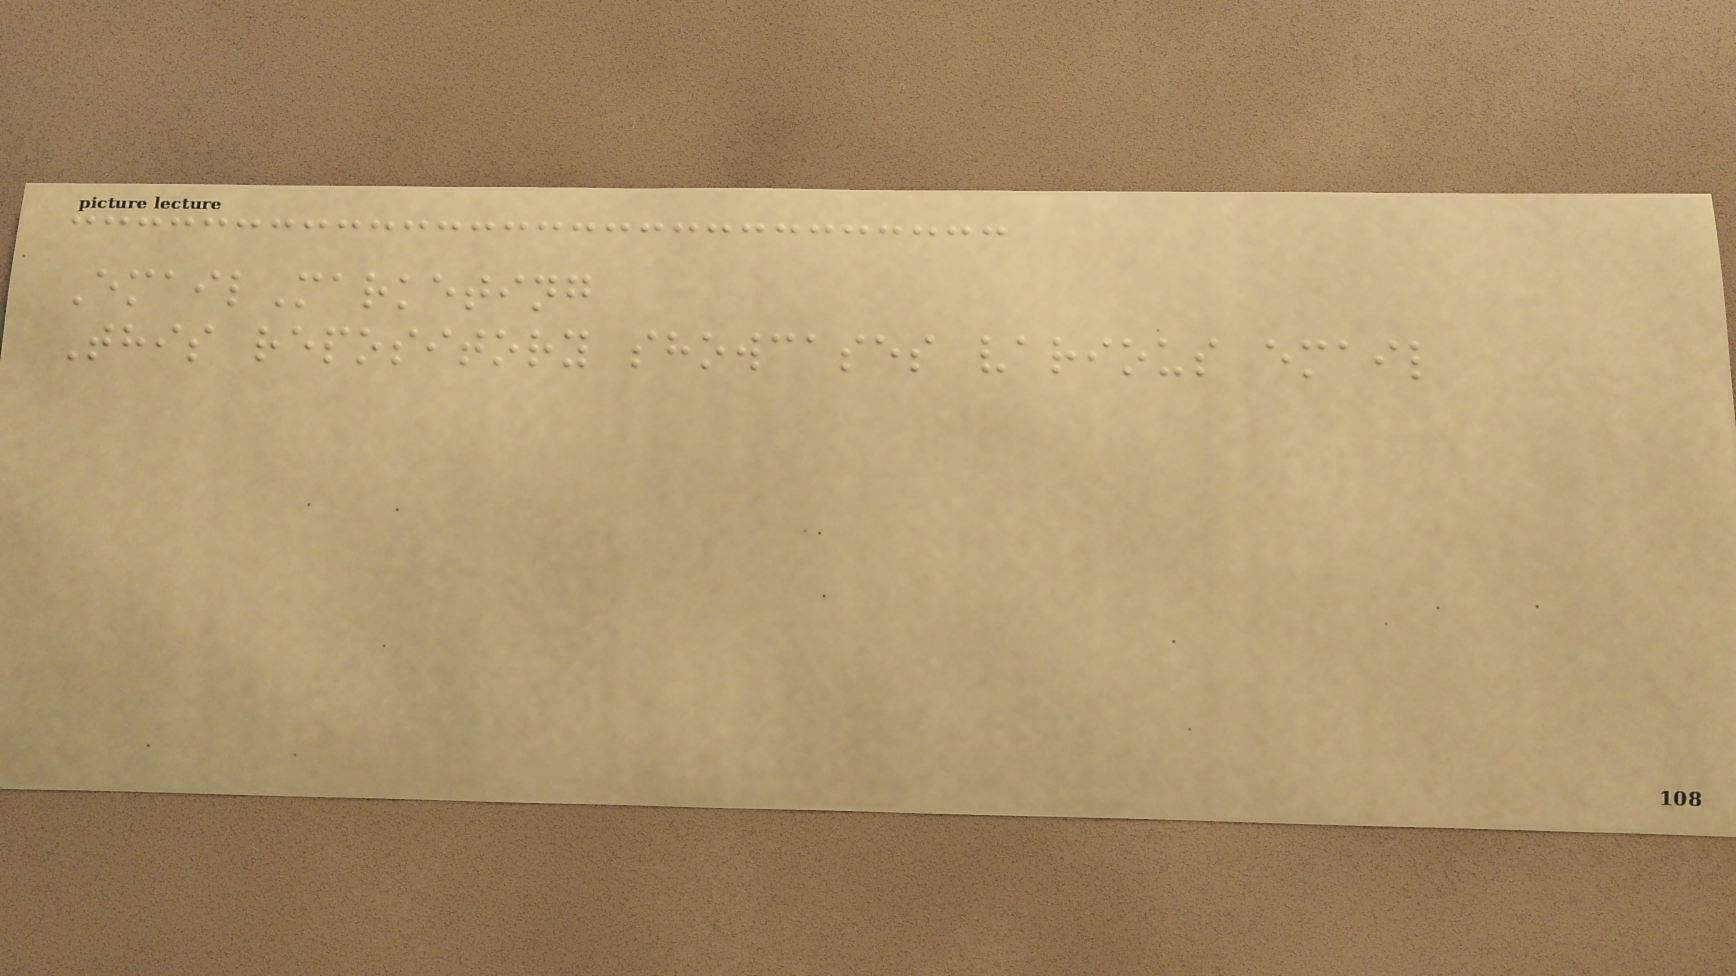EmailMarketing
This repository showcases various email
